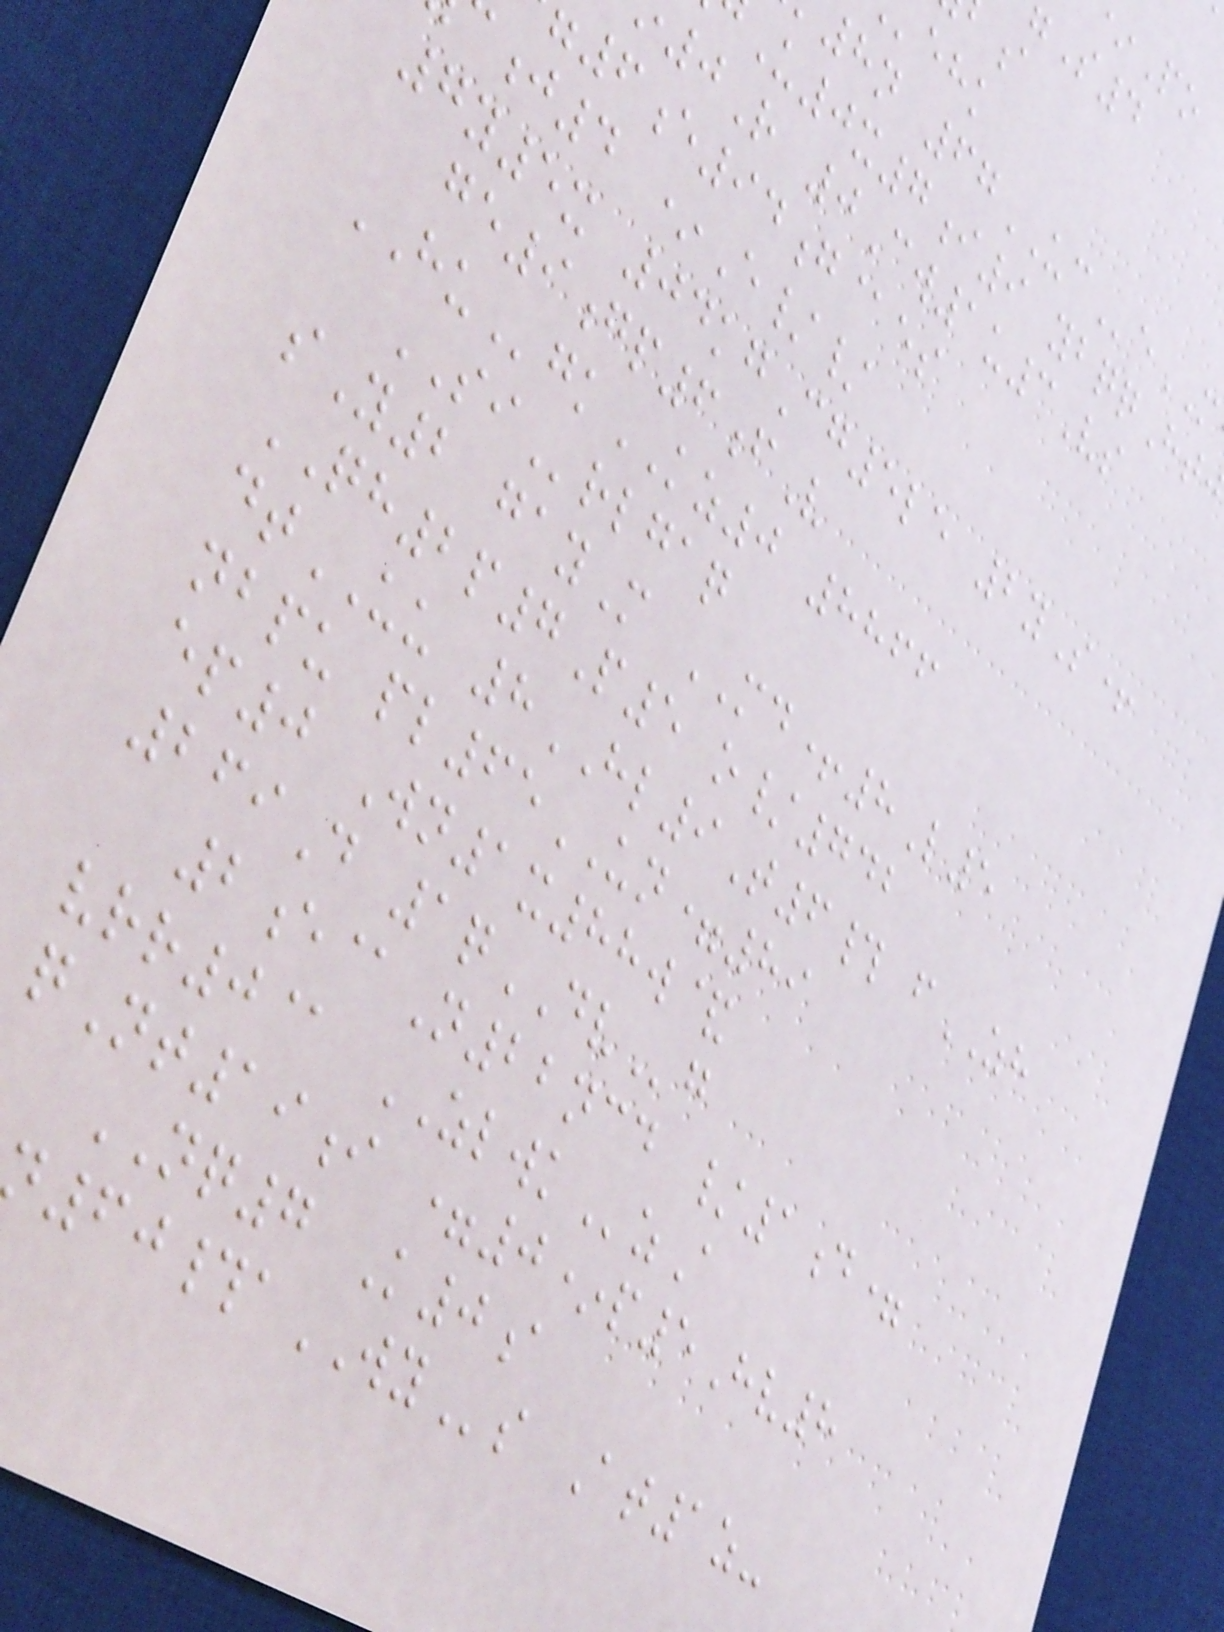8n 67UCe
U0x7i9 ybqqHt
0R 0Cw1u3Vs
6e94g@es
j4 *E//
7y5x 04kgCg5le 2yS+
ge9gp6fV
HUgkKZ0 8866
SIrlgaq
sY2 gayM MD+8L5
QH2p7P5 o/742
dtUU 8HL9T6# fZH
nbpu pl65UN=89
ep0 Wn1x88w&
269D 1qDVg
2e@N22ncd /1d=
vrr0@ ZLWKzA
qNt19i =0*p5Hv8
NQ7 K0a
60#aWYs At1z-
